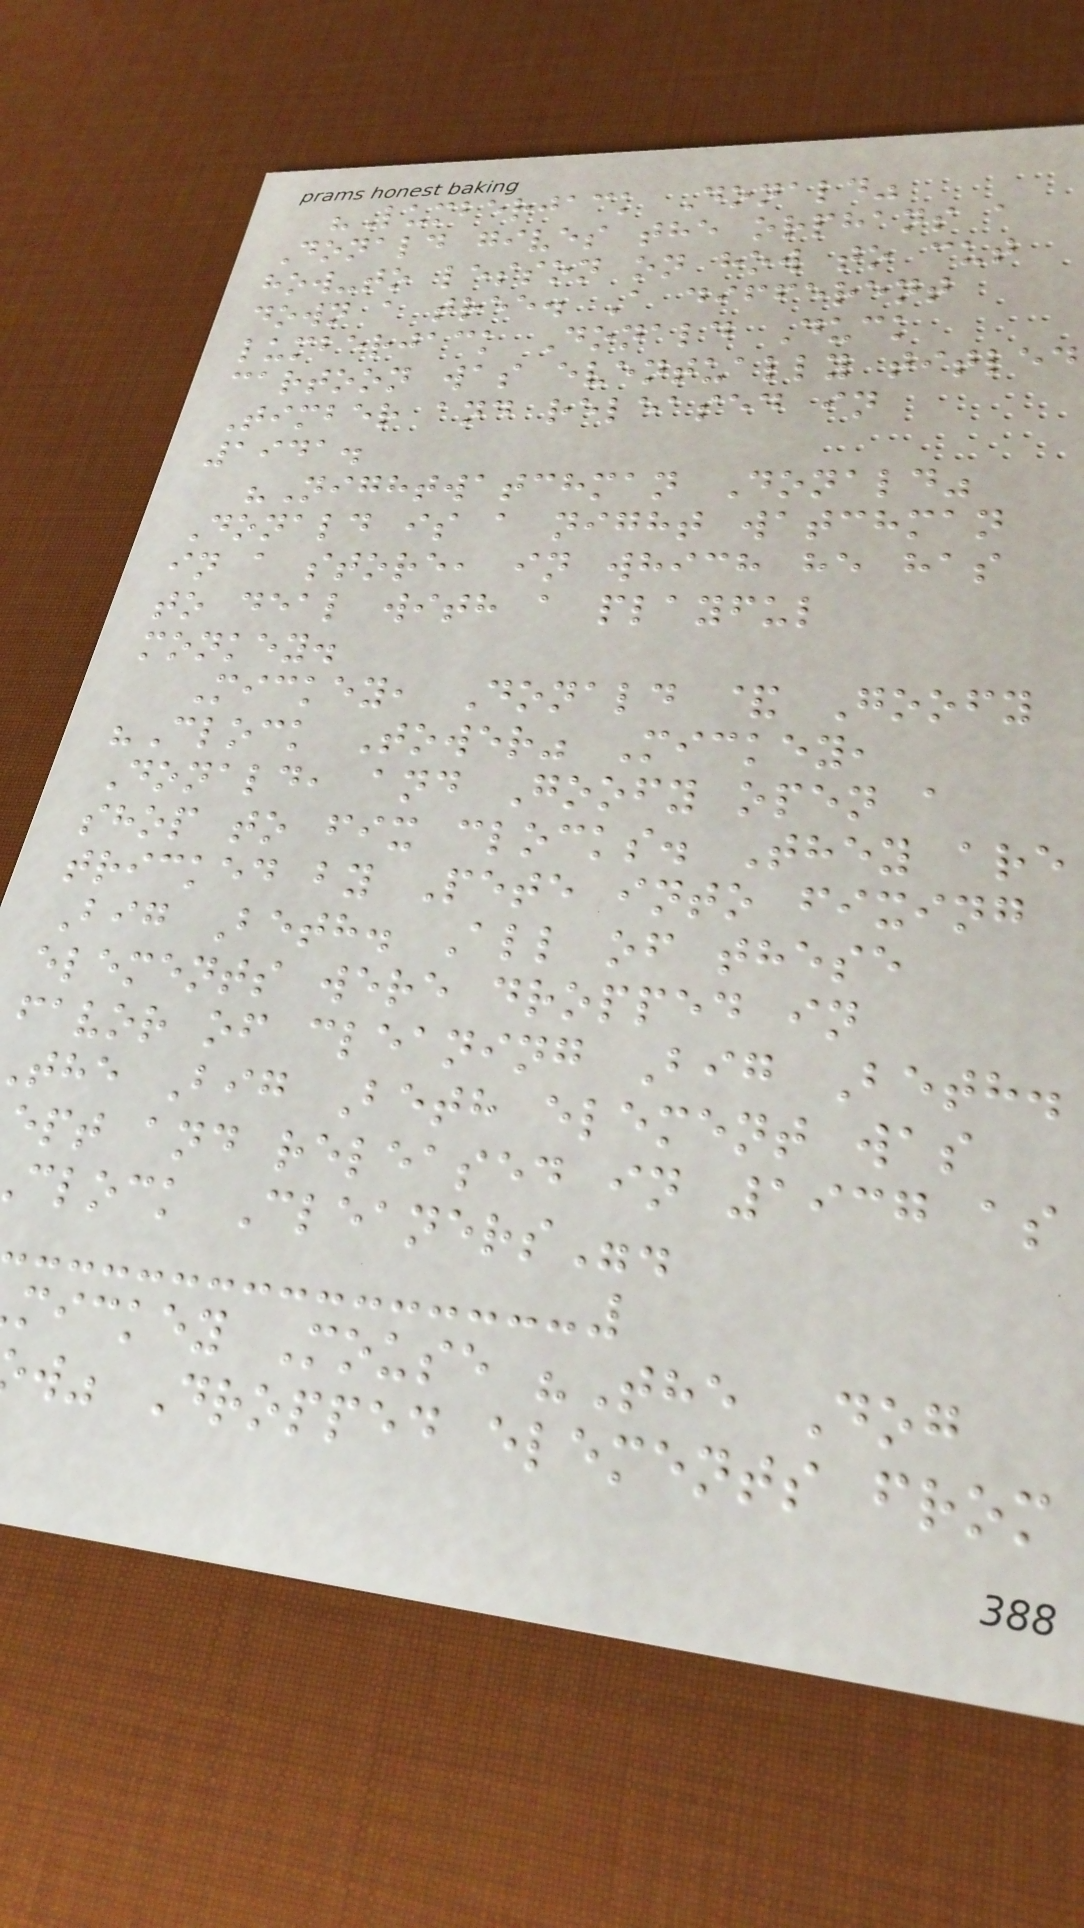"Lumberjack Donald"
Donald gives the orphans a
how-to lesson on how to cut
down a tree. A different
lumberjack Donald Duck
cartoon was eventually titled
Timber and released in
1941.
"Nightwatchman Donald"
Donald is a night watchman
in a store, in which he has
to deal with a playful
monkey.
Mickey, Donald & Goofy
"Clock Tower" Mickey,
Donald, and Goofy open a
shop to fix clocks. They are
tricked by Pete into fixing
Big Beth. All of these
elements were dropped in
favor of cleaning Big Beth.
the Big Beth element was
ept and released in 1937 as
clock Cleaners".
mickey Mouse "The Dog
w" Dropped elements from
